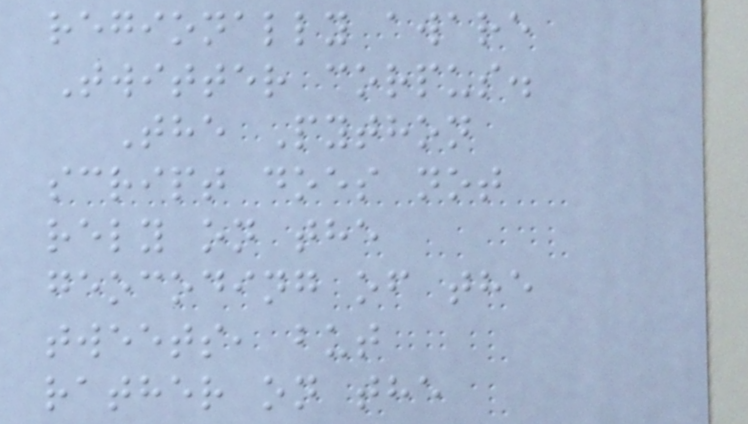regionally aware
Twitter corpus.
The Python
script does not
rely on the
geocoding of the
tweets, but
rather on the
